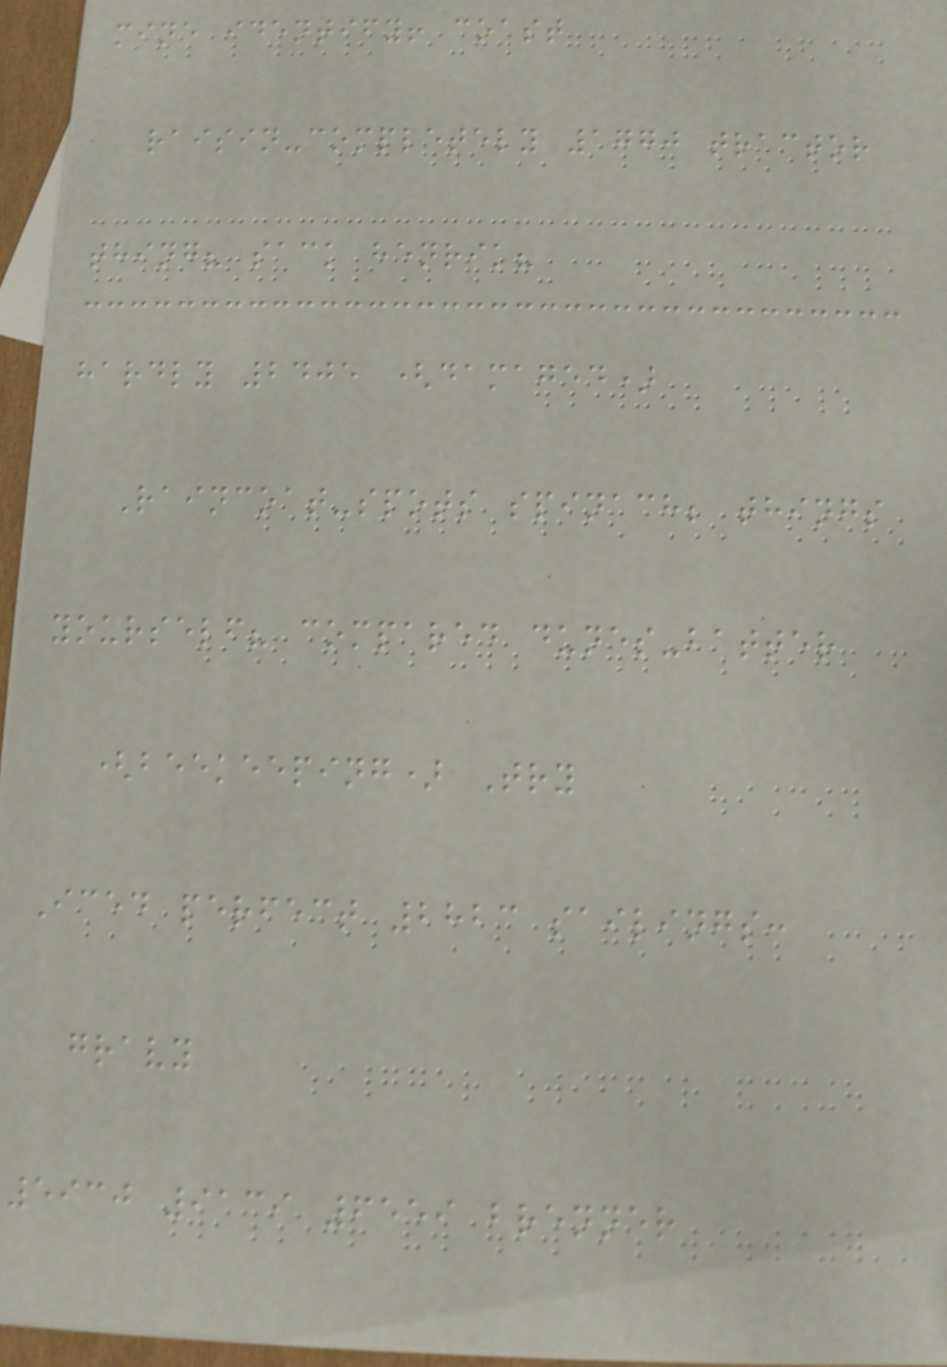mine identify! coast
raisin-completely 1770 tractor
thing? sack henrik?
hardly 2405 (damaged)
Raincoat-spots spinach; things
yourself? compared dunes-batter
(beekeeping) Try
Iced perfect 2823 sailings:
gravy
5930 9139 6559 brenner
